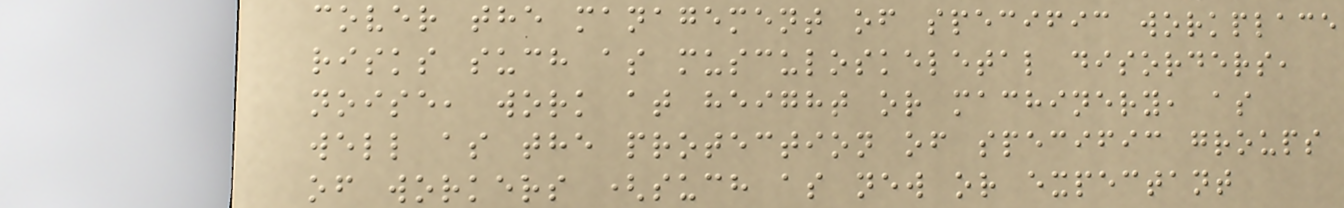cover the management of specific workplace
risks such as musculoskeletal disorders,
noise, work at height or machinery, as
well as the protection of specific groups
of workers (such as new or expectant
